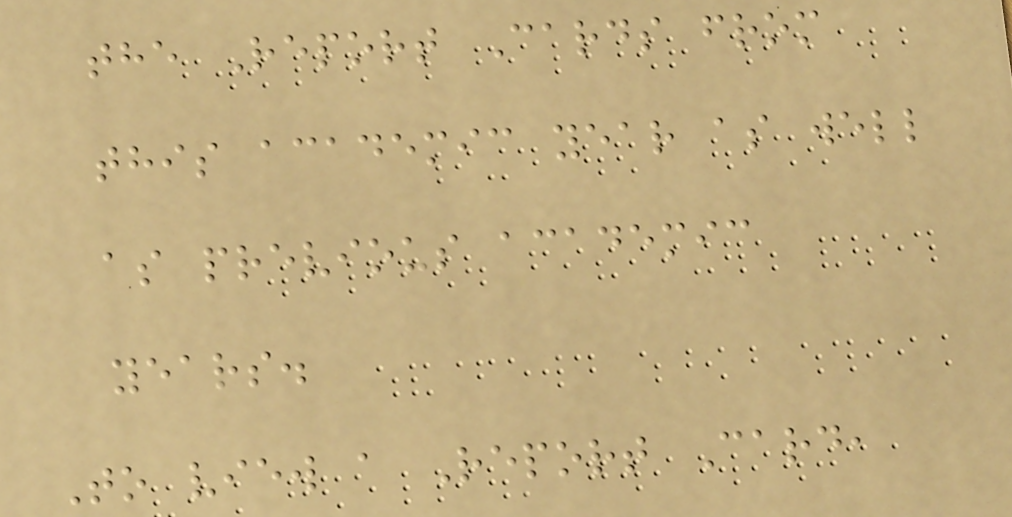the Report Cards from
this academic year as well
as previous academic
years.
To view a Report Card,
